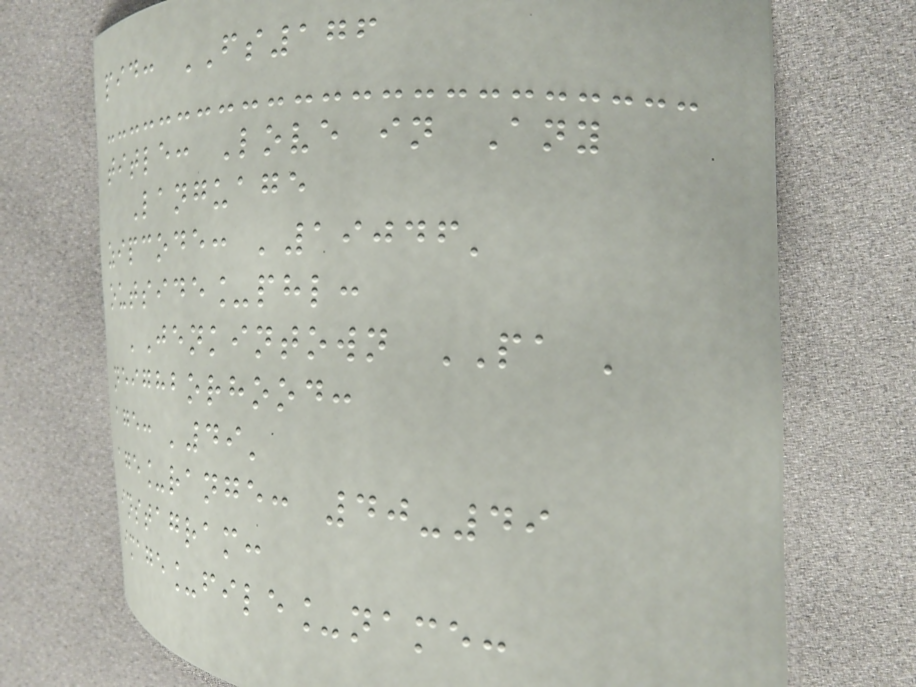pid: FS176
title: Love in Any
Language
zipcode: '19046'
outside_phl:
'Jenkintown PA '
neighborhood:
age: '49'
age_range: 40-49
instagram:
image_file_name:
